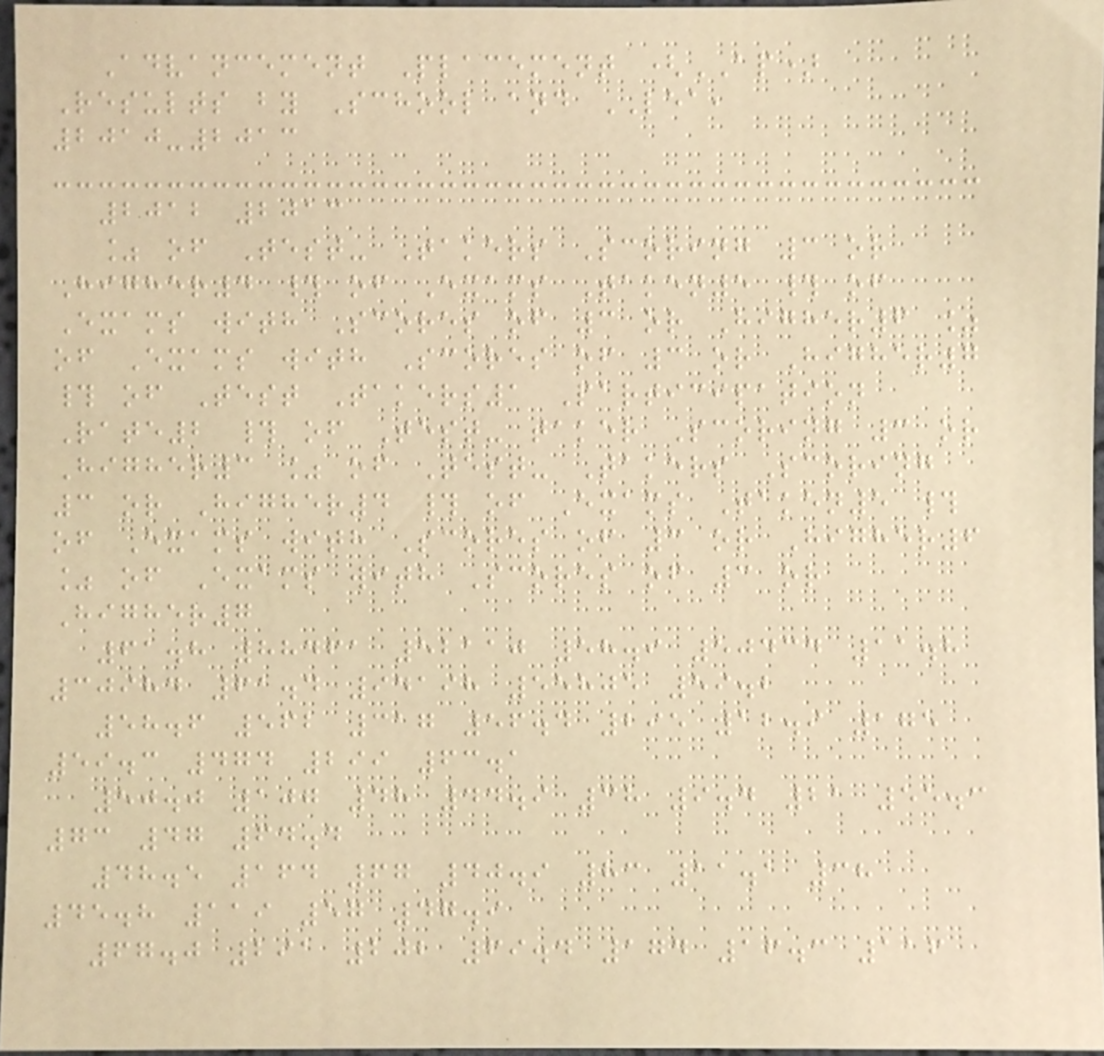Advancement Placement (AP)
Results by School and LEA,
2010-2013
2012 2013
% of Test- Takers Scoring 3 or
Higher4 # of Exams Taken5 # of
Exams with Scores of 3 or Higher6 %
of Exams with Scores of 3 or Higher7
# of Test Takers1 Participation
Rate2 # of Test- taker Scoring 3 or
Higher3 % of Test- Takers Scoring
3 or Higher4 # of Exams Taken5 #
of Exams with Scores of 3 or Higher6
% of Exams with Scores of 3 or
Higher7
61.8 88461 52110 58.9 50434 11.8
30984 61.4 94198 55805 59.2
58.6 562 317 56.4 295 12.9 175
59.3 474 299 63.1
50.0 107 48 44.9 38 9.4 21 55.3
73 47 64.4
48.5 164 67 40.9 83 11.1 38
45.8 119 57 47.9
67.0 291 202 69.4 174 16.3 116
